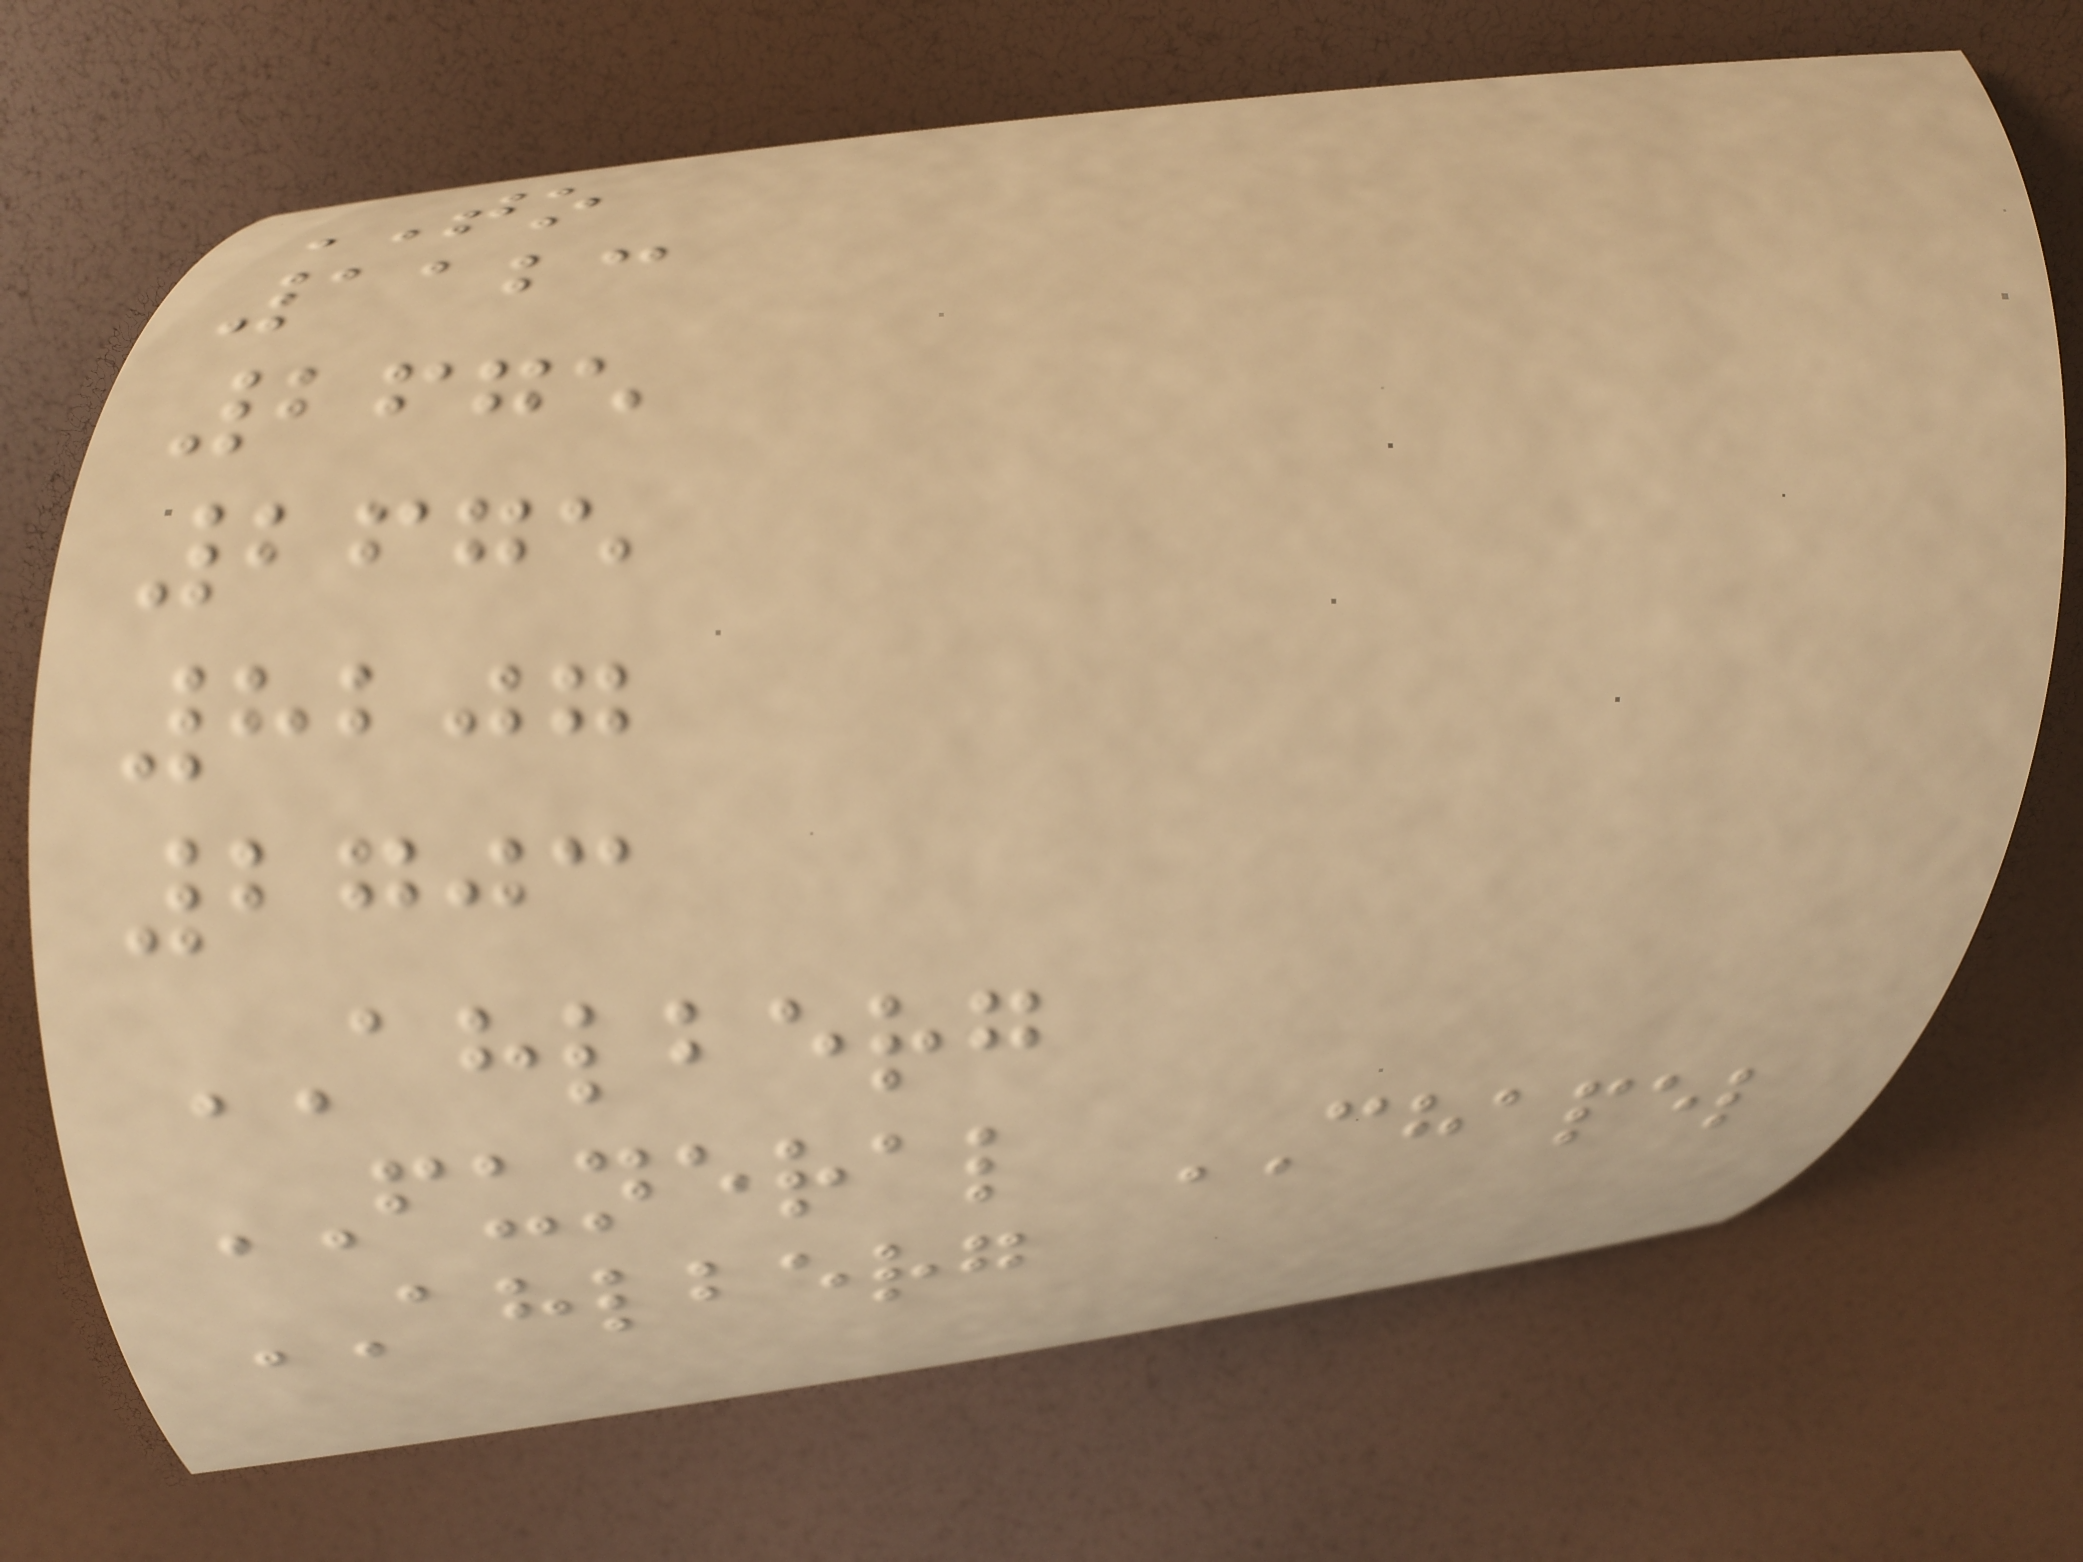TO
1123
2675
2675
8207
2703
AHLBERG
FUNERAL CHAPEL
AHLBERG
